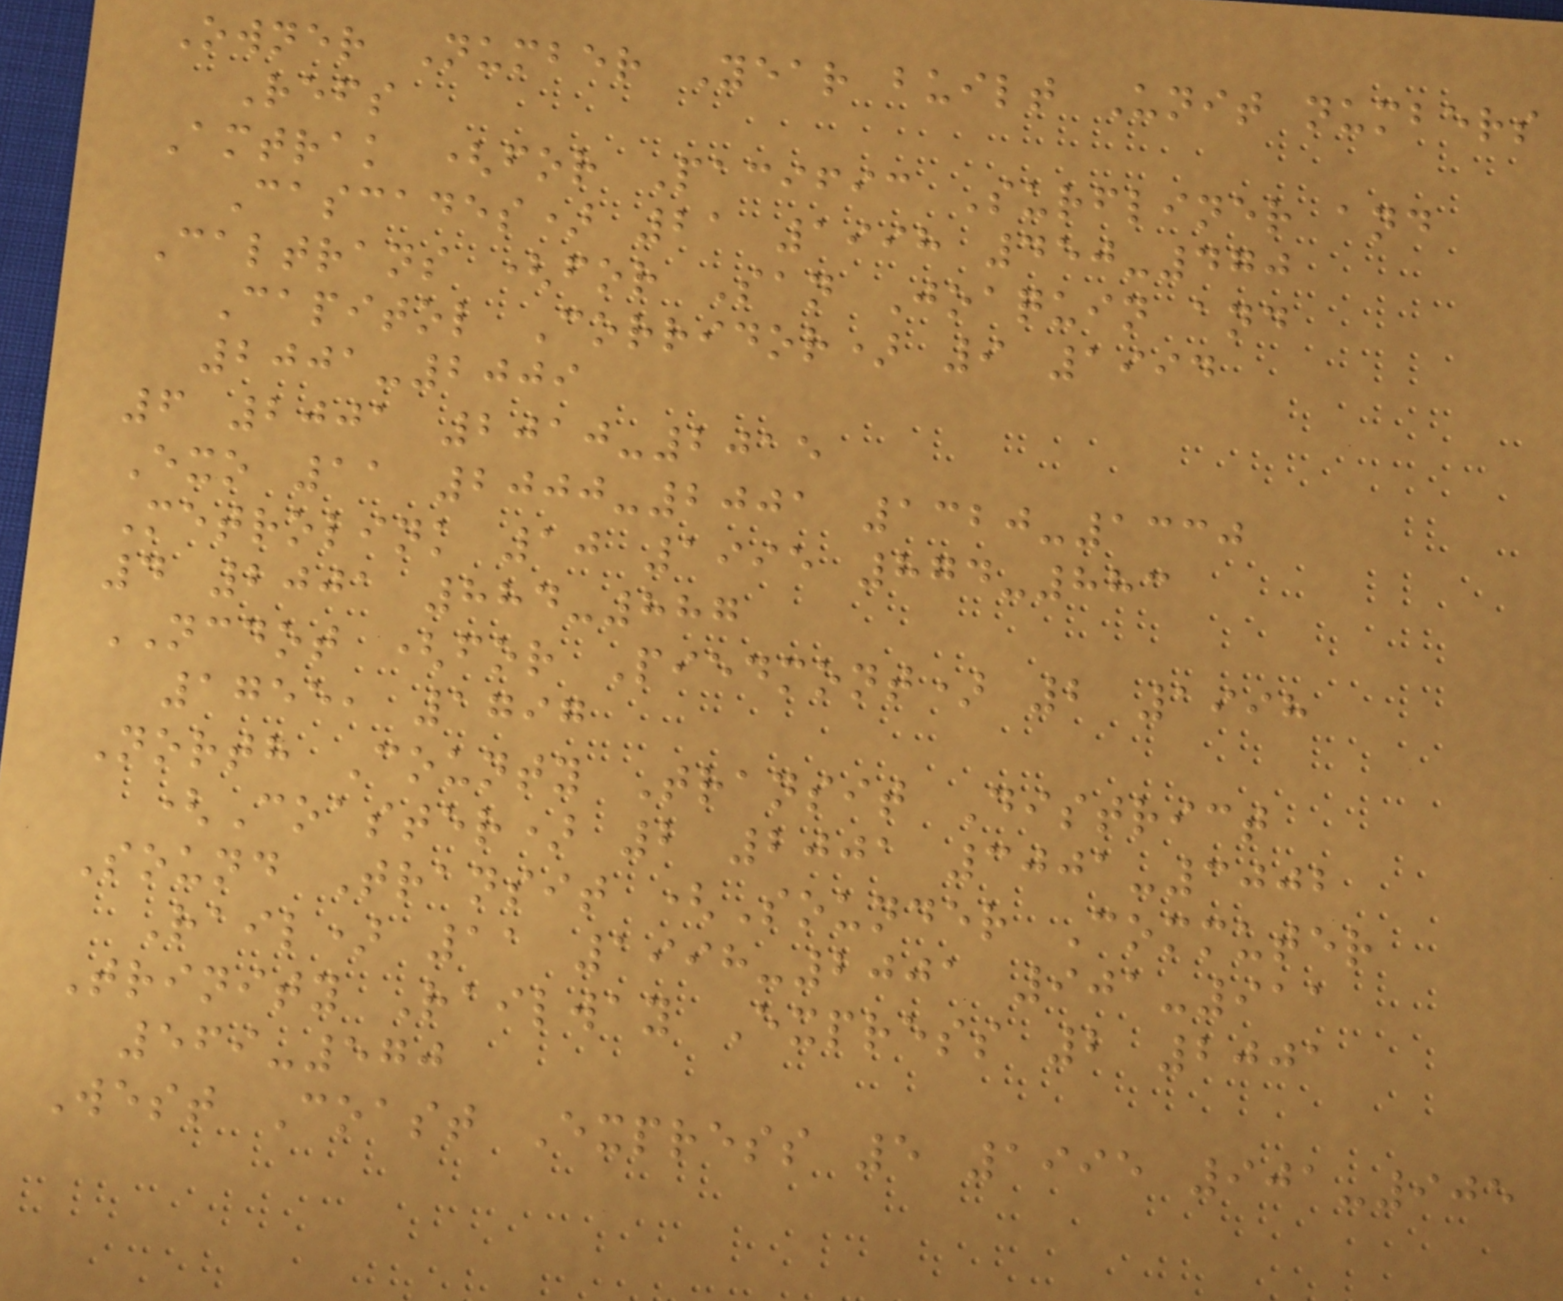Owner Number Year built Unit numbers
Refs
Amtrak (for Pacific Surfliner and
Cascades) 21 1998 450-470
Caltrans (for San Joaquin and
Capitol Corridor) 9 1994
2001-2009
6 2001 2010-2015
Exo 11 2000-2001 1320-1330
Metrolink 10 1995 874-883
4 2001 884-887
NCDOT (for Piedmont) 2 1998
1755, 1797
North County Transit District
(Coaster) 2 2001 3001-3002
Sound Transit (Sounder Commuter
Rail) 11 1998-2001 901-911
Trinity Railway Express 2 2001
569-570
West Coast Express 5 1995 901-905
